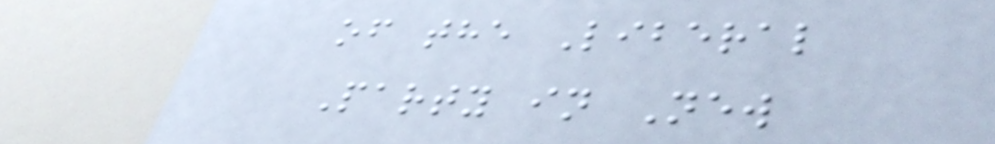of the Liberal
Party in New
